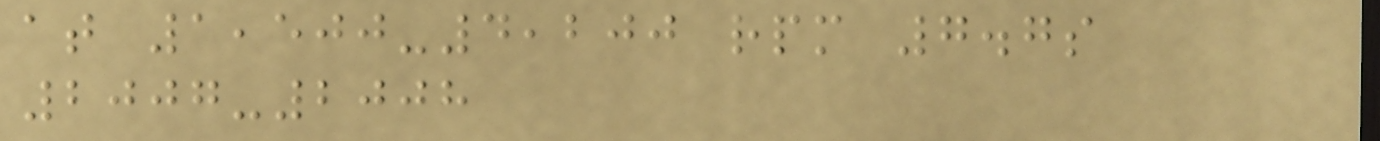at 1,500-4,200 rpm 7.7s
2007-2008
